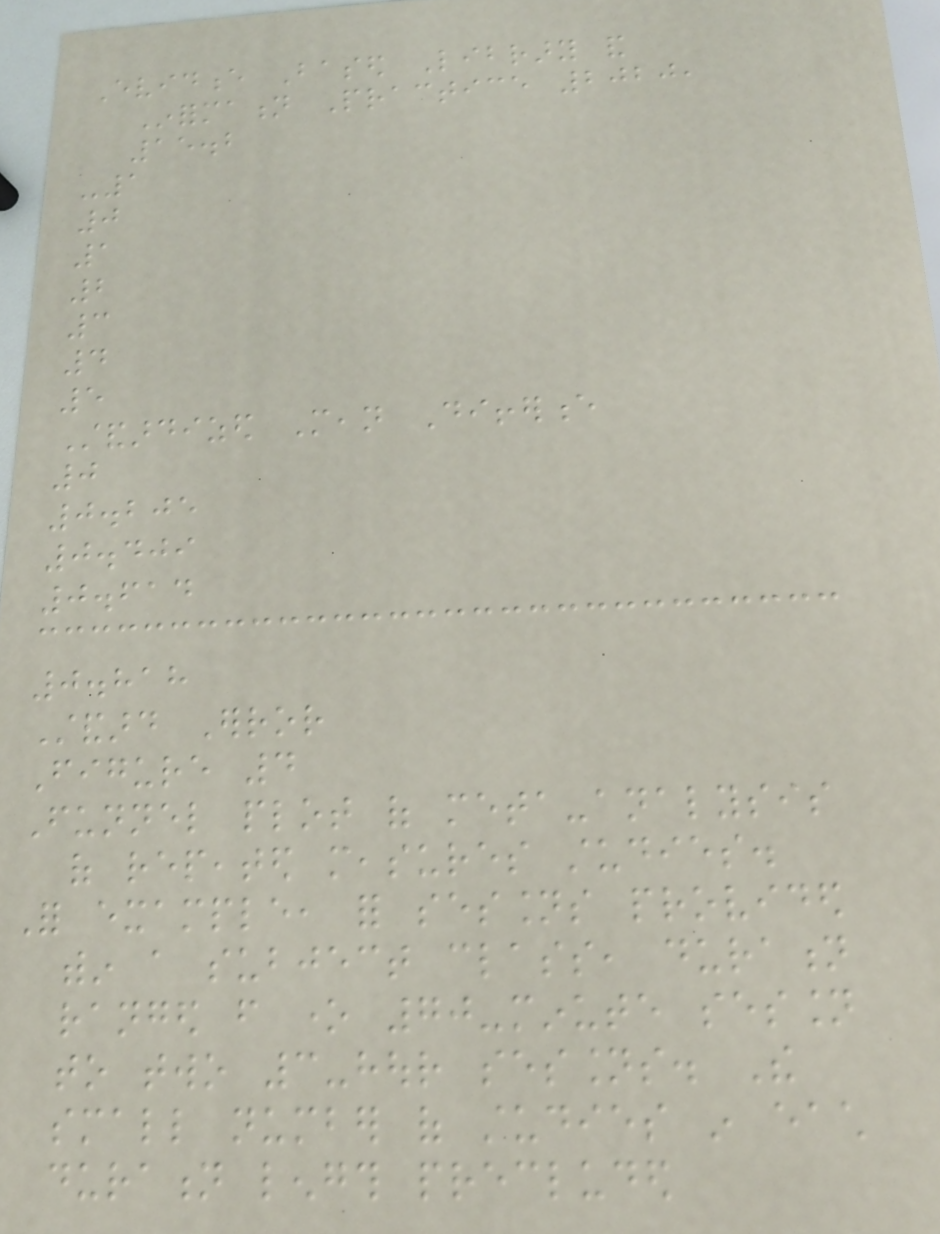Evidence Based Library and
Information Practice 2020,
15.2
-1
0
1
2
3
4
5
Standardized Mean Difference
0
0.205
0.409
0.614
0.818
Standard Error
Figure 4
Funnel plot of meta-analysis
of repeated measures studies.
For example, for sessions provided
within a subject class, duration
ranged from one 70-minute session
to two 3-hour sessions. The
small number of studies in each
duration length precluded
